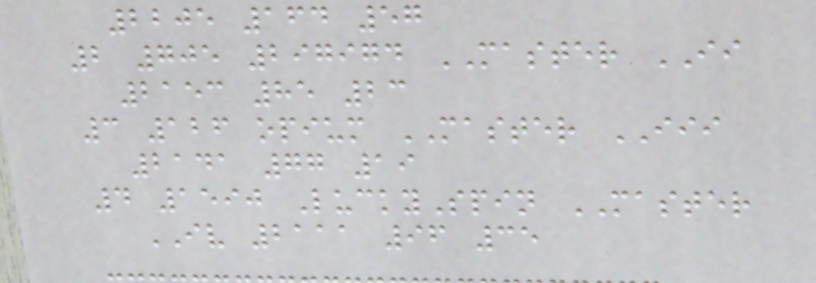2205 164 57
2 705 297974 MASTER II
2153 85 23
3 126 opium MASTER III
2141 77 19
4 1590 LuckySpin MASTER
IV 2111 96 35
